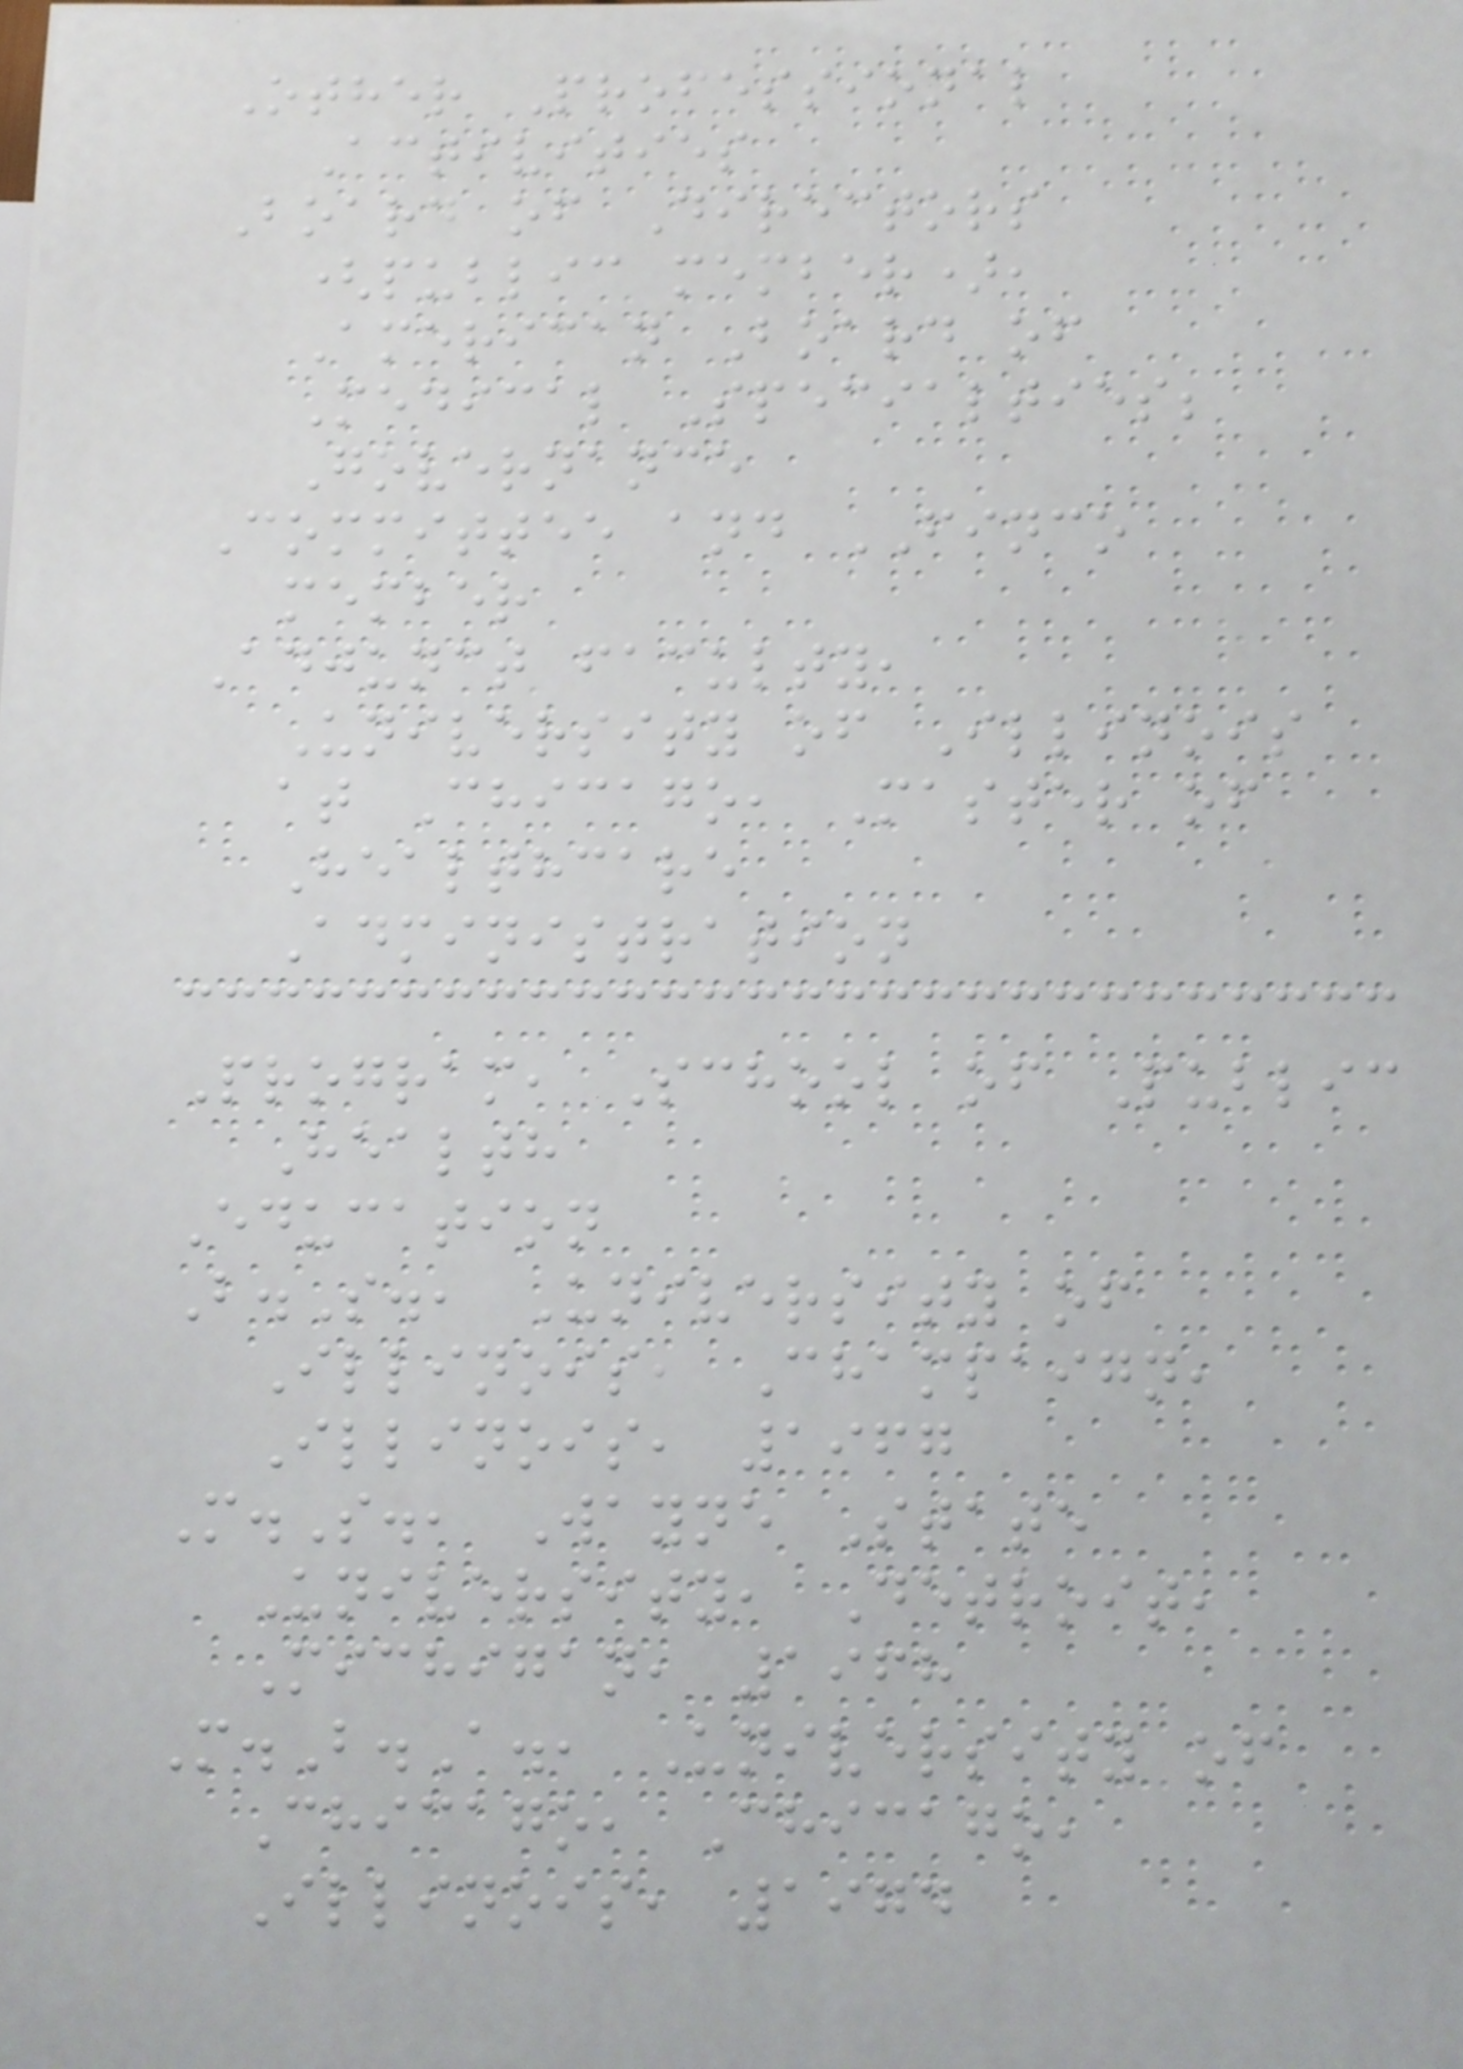Other Professional
Activities
Board of Directors
(public member),
American Board of
Medical Specialties;
Governance
Committee and FINCO
member
Adjunct faculty,
University of Illinois
at Chicago, Master of
Healthcare
Administration
Program, School of Public
Health
Education
B.S., University of
Illinois, Champaign,
Illinois, 1967
M.S., Wayne State
University, Detroit,
Michigan, 1968
M.B.A., University of
Chicago, Chicago,
Illinois, 1974
